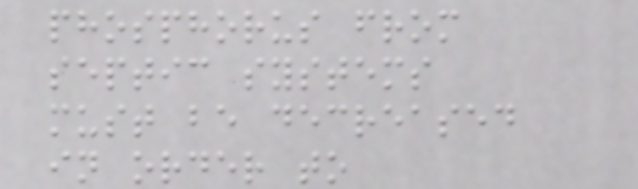phosphorus from
septic systems
must be decreased
in order to
